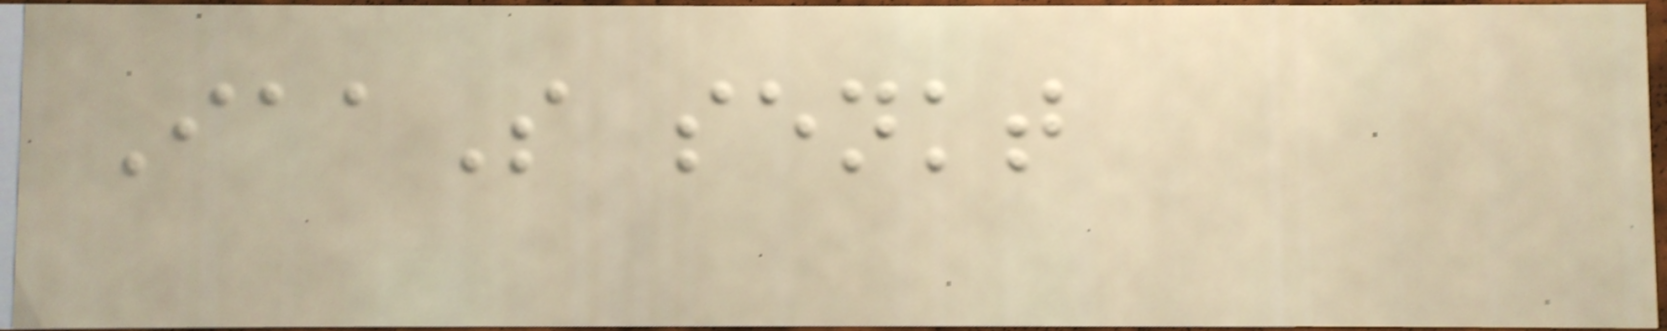IaaS senkt
